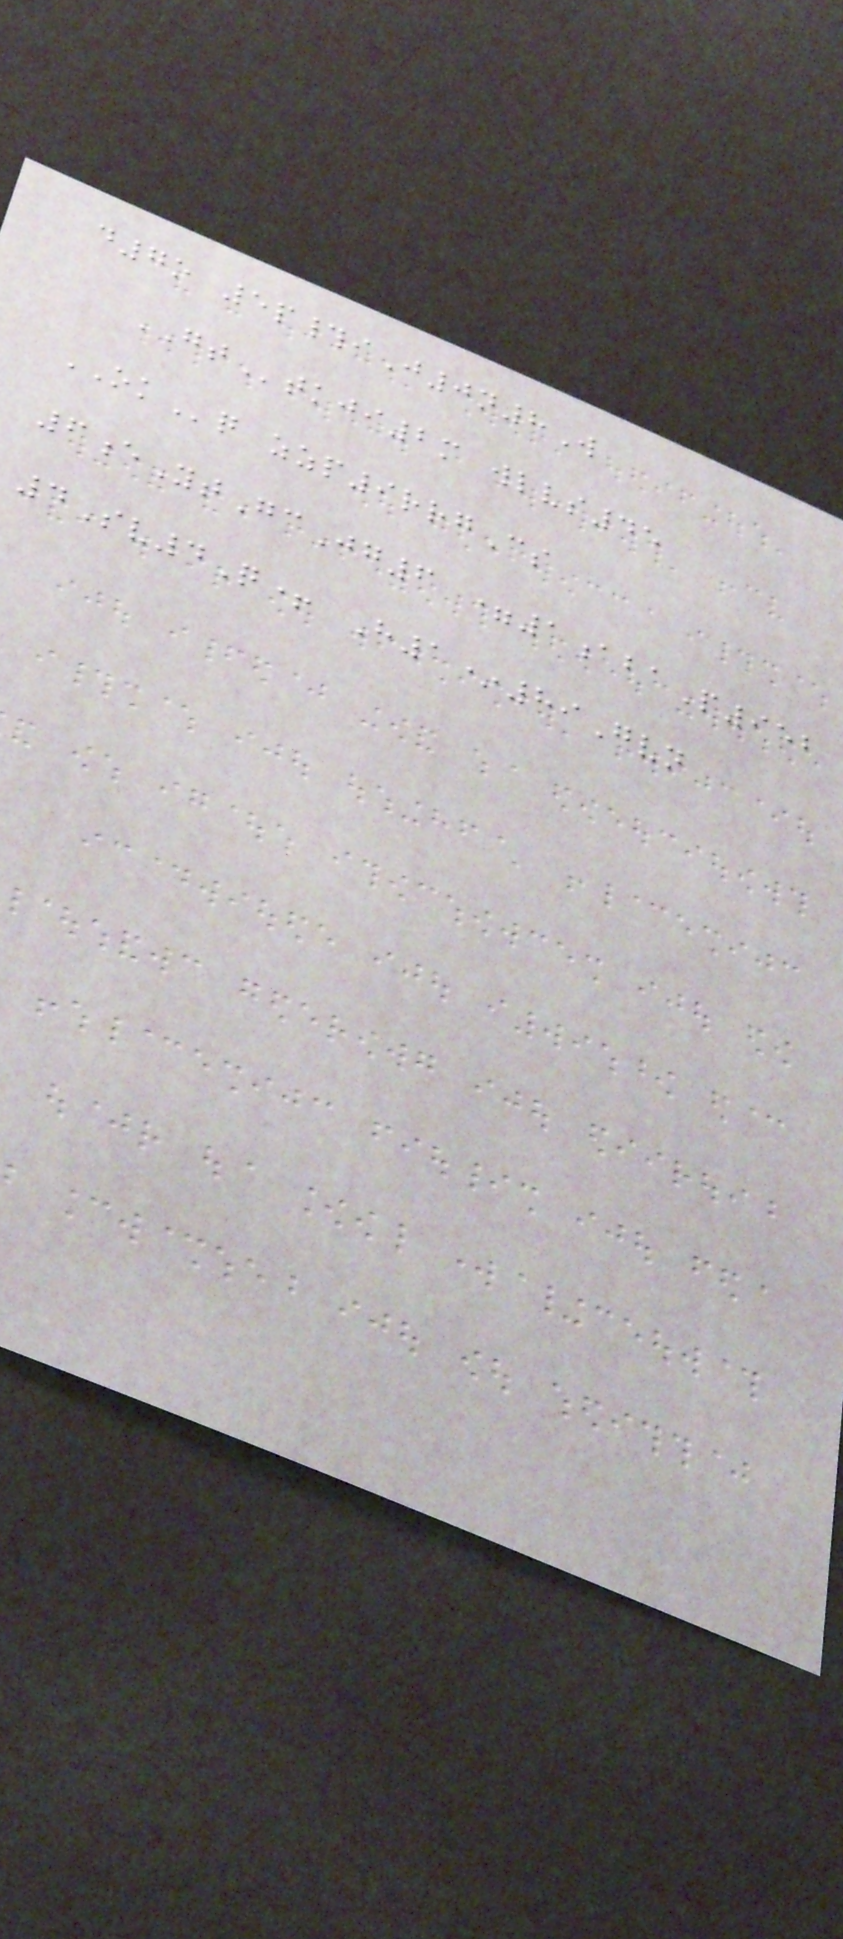d7o 5p#iJ0n8W
GTtkji2m wlvs45
OKq zzp9rrgCs
6eYtGcJg6 =1abaP952
4Sv4Q+ H1*89Gvn
